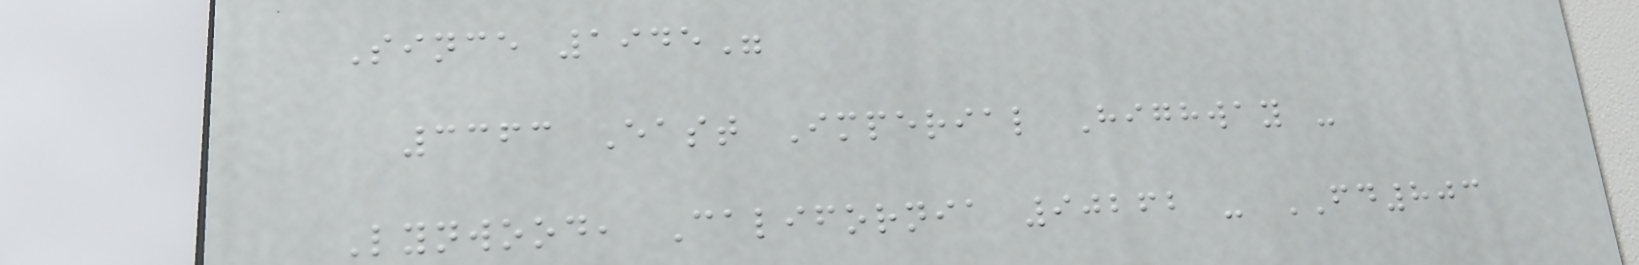Since 1945"
3363 East Imperial Highway -
Lynwood, California 90262 - FD803
